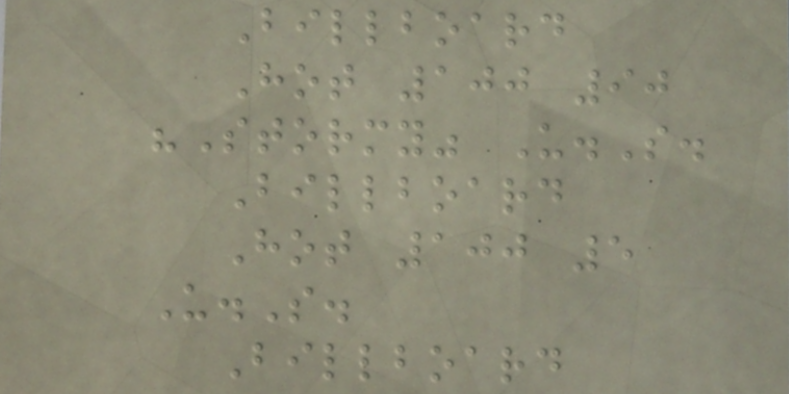Billboard
Hot 100 90
"Stormy" U.S.
Billboard
Hot 100 5
U.S.
Billboard
